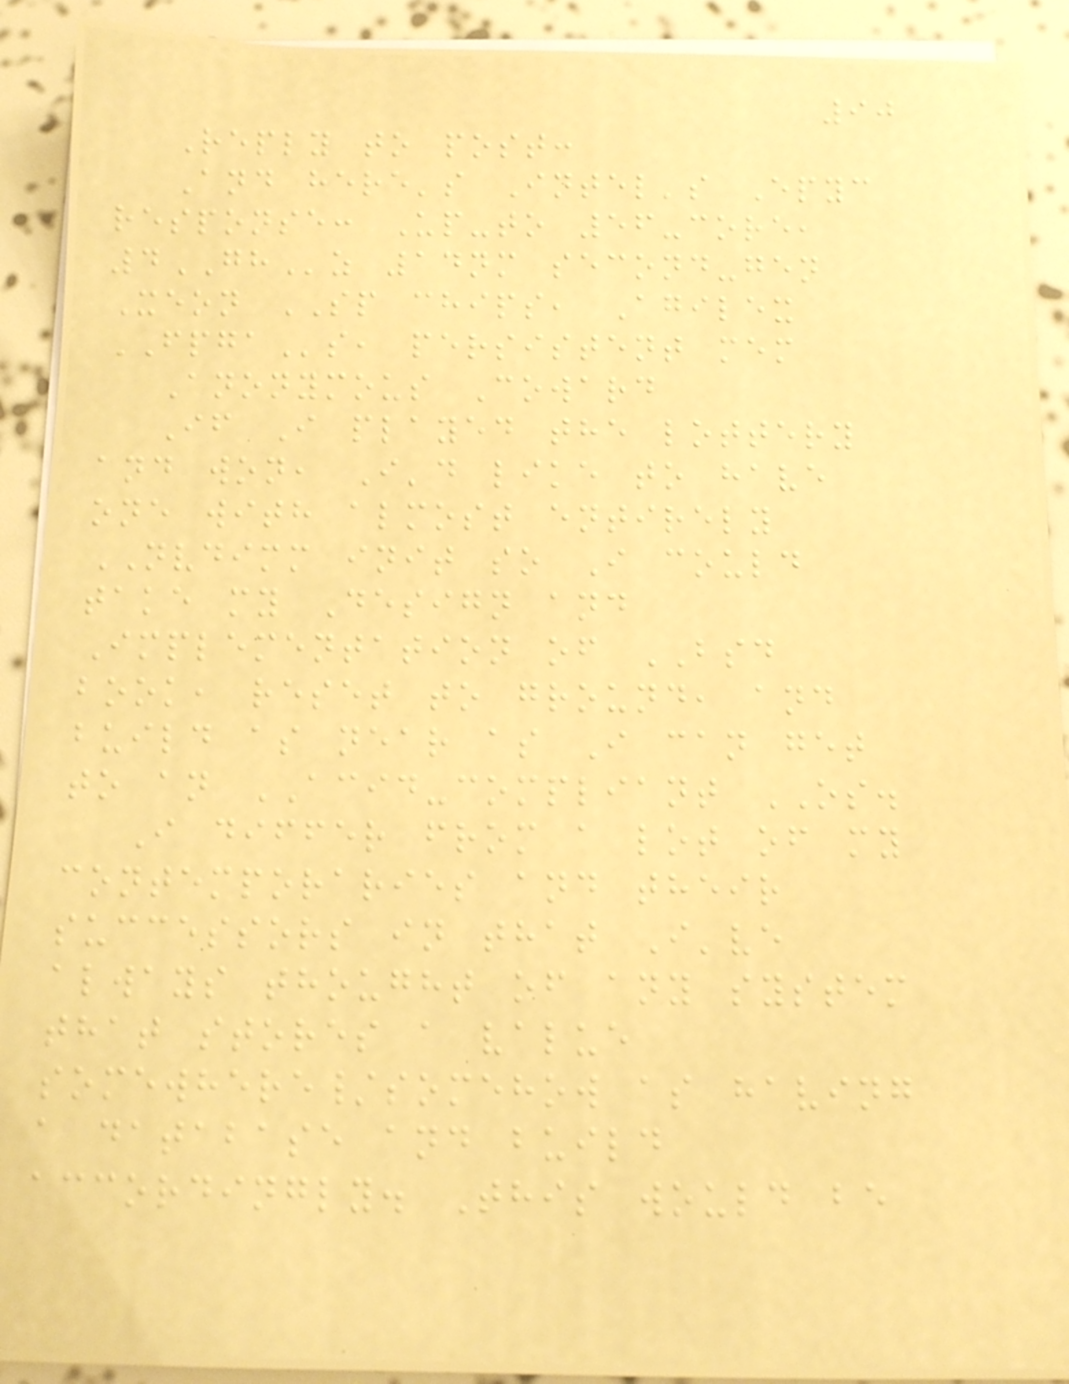90
Reply to post:
And here's Intel's Epyc
response: Up-to 56-core,
4GHz 14nm second-gen
Xeon SP chips, Agilex
FPGAs, persistent mem
Anonymous Coward
If I played the lottery
and won, I'd like to have
one with almost entirely
NVDIMM init so I could
take my Design and
Implementation of BSD
book, reset to ground, and
build as near as I can get
to an ACID-compliant OS.
I differ from a lot of my
contemporaries and their
successors in that I've
always thought of any system
that stores a value
somewhere/somehow as having
a database and build
accordingly. This would be
